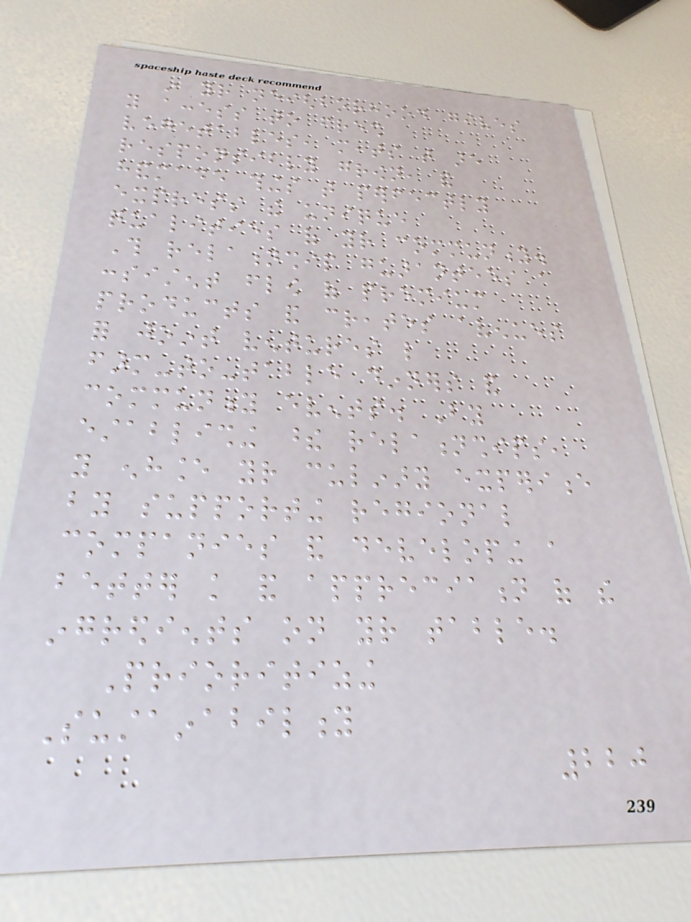in your neighborhood gives
you access to fresh
vegetables, meats that are
responsibly grown, and
handmade things that perfectly
express the unique
qualities of your community.
This relationship guarantees a
consistent flow of premium
products and creates avenues
for joint ventures like
farm-to-table dinners and
community events. By
establishing these relationships,
you enhance your culinary experience
by supporting regional
companies and developing a
better knowledge and appreciation of the
ingredients on your table.
Prioritizing
Sustainability
220
